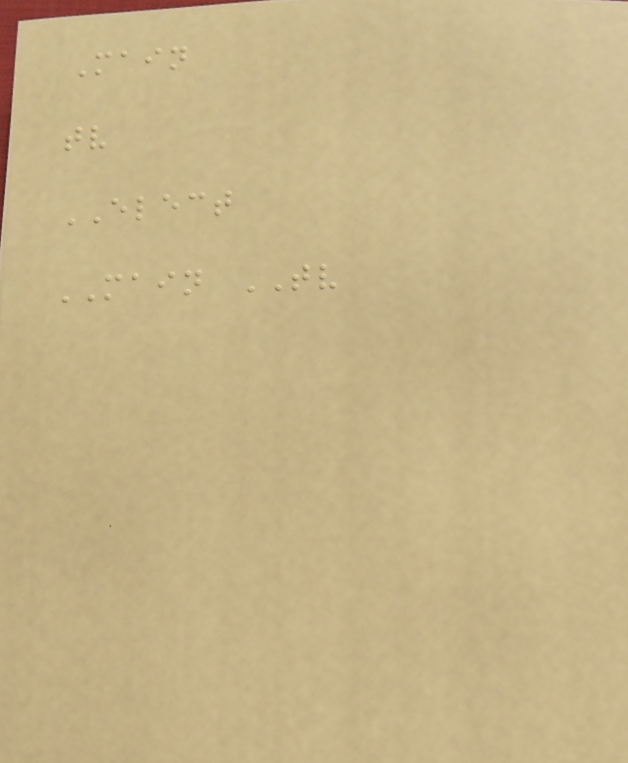Main
tv
ELECT
MAIN TV
